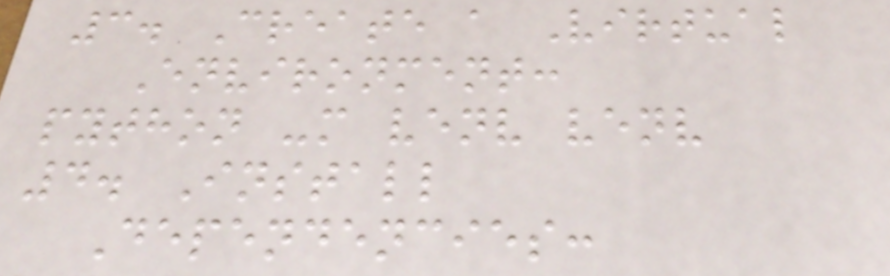3. Create a Virtual
Environment:
python -m venv venv
4. Install
Dependencies:
